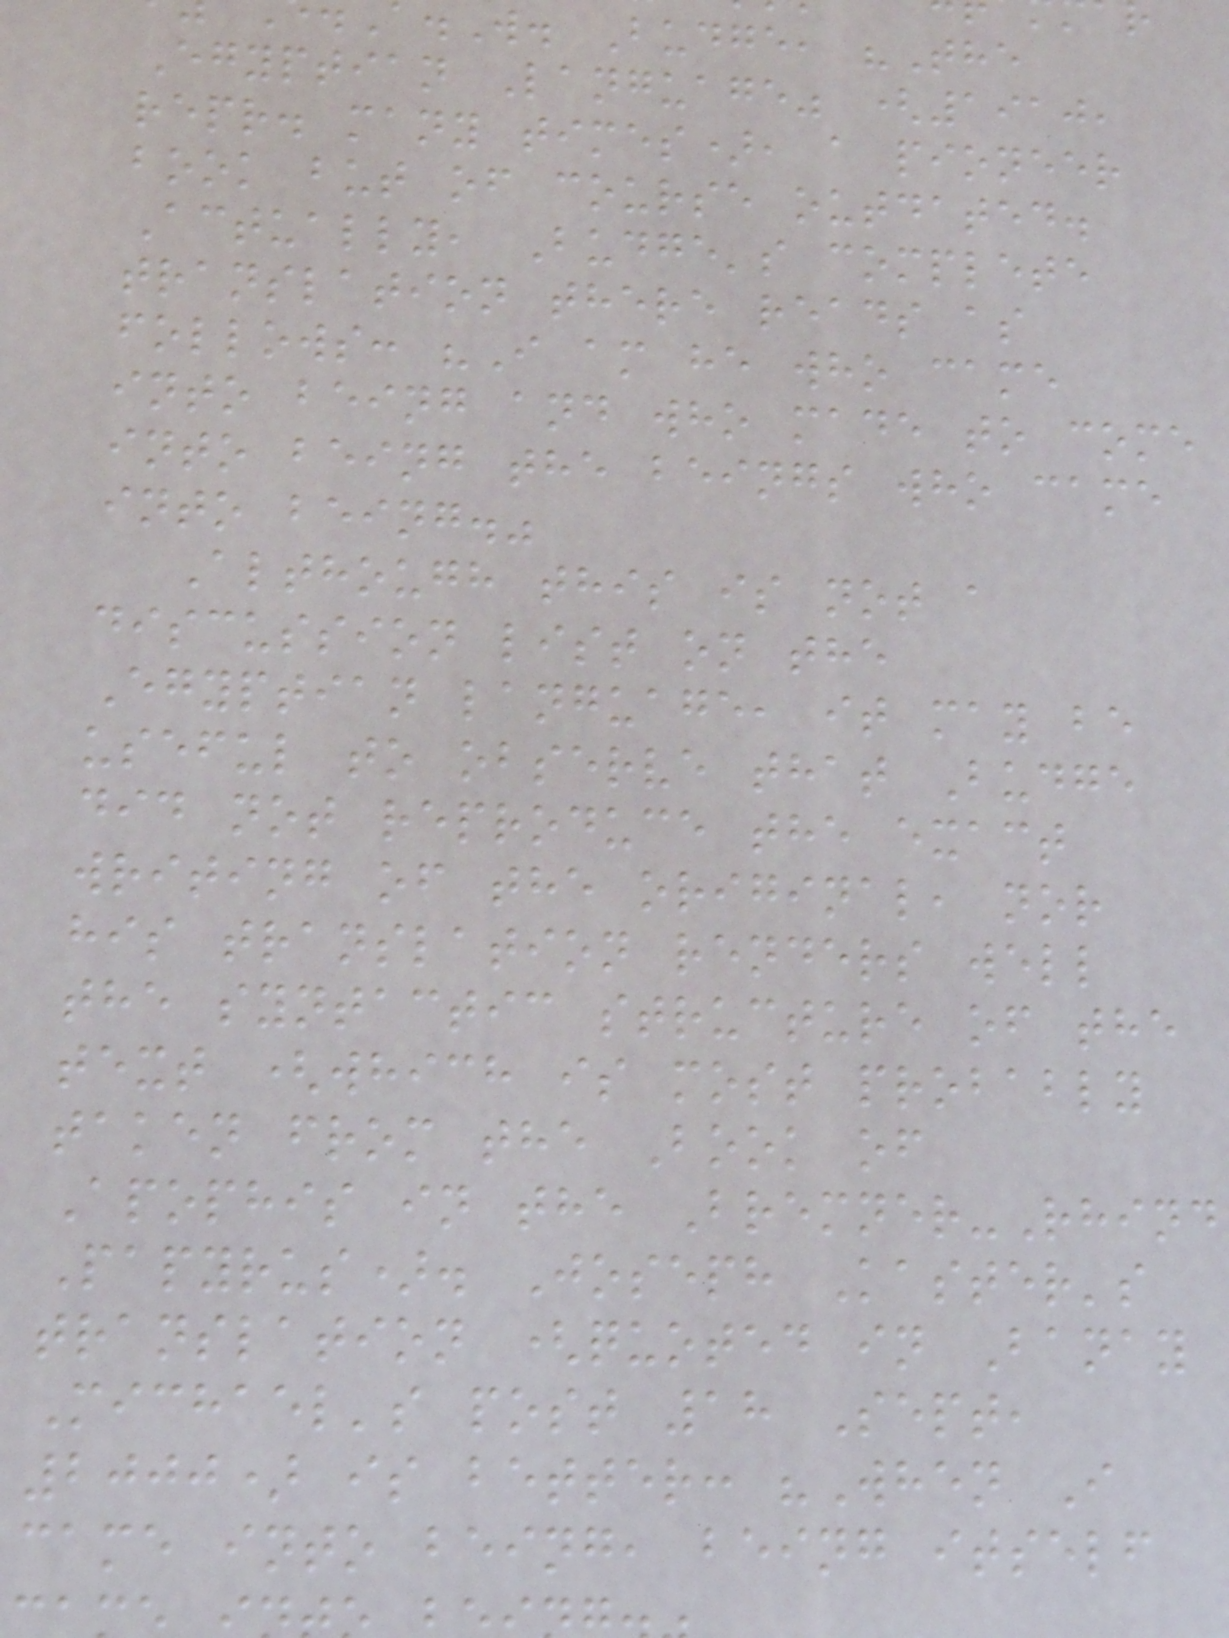.W. Budge, "The
Egyptian Language" (1910,
repr. many times), a pioneer
book but of course outdated.
Actually, Budge's complete
translation there reads as
follows: "I am he who came
into being and who made to come
into being the beings who came
into being."
Although this is not a
discussion list on the
Egyptian language, it may be
useful to observe that Budge
did not reproduce the exact
writing of the original, nor
his translation renders well
the syntactic structure of the
text (which is most probably
taken from the Book of
Apophis in the Bremner-Rhind
Papyrus). Joseph Kaster's
translation (quoted in Banay
Michael's post 18 Sept,
2000) is better: "When I
came into being, being itself
